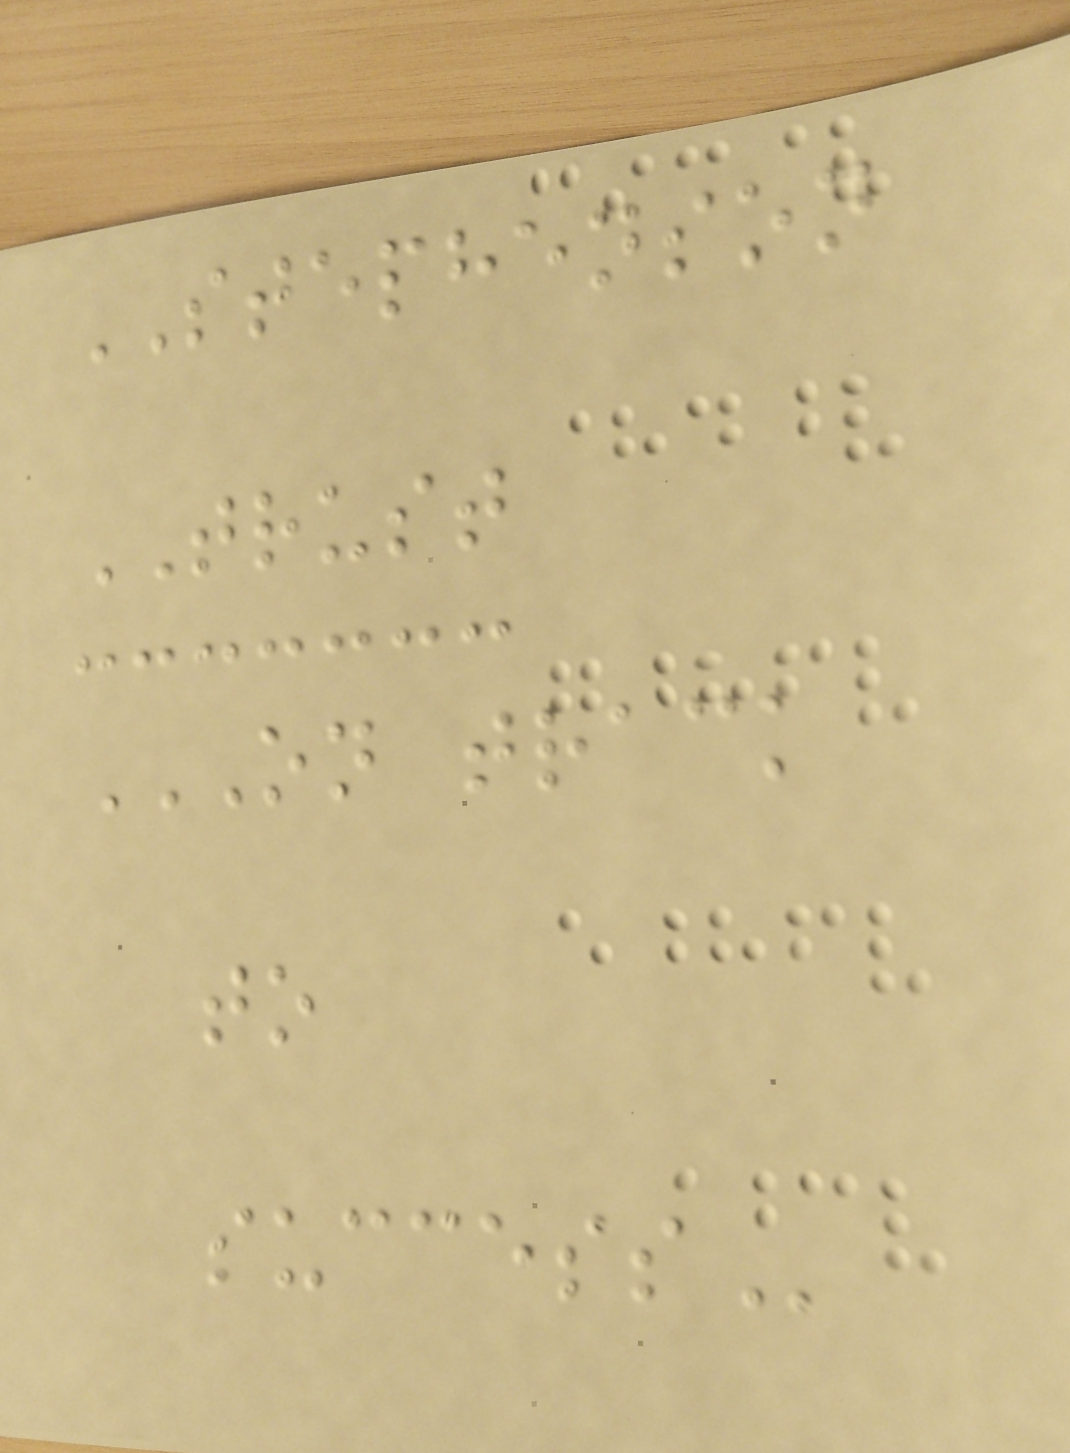STEPHENSON
TRUST
ON TRACK
TO
SUCCESS
